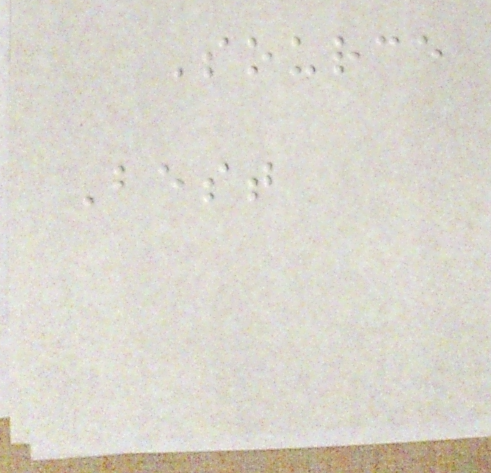Source
Best
